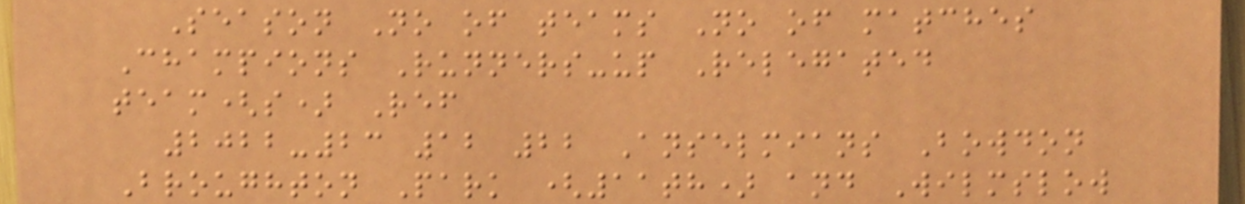Season No of teams No of matches
Champions Runners-up Relegated
team(s) Ref
2022-23 12 22 Anselmians Bowdon
Broughton Park (11th) and Wilmslow
